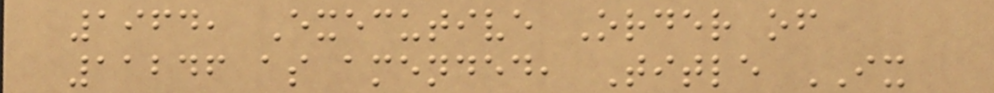1964, Executive Order of
11246 as amended, Title IX
